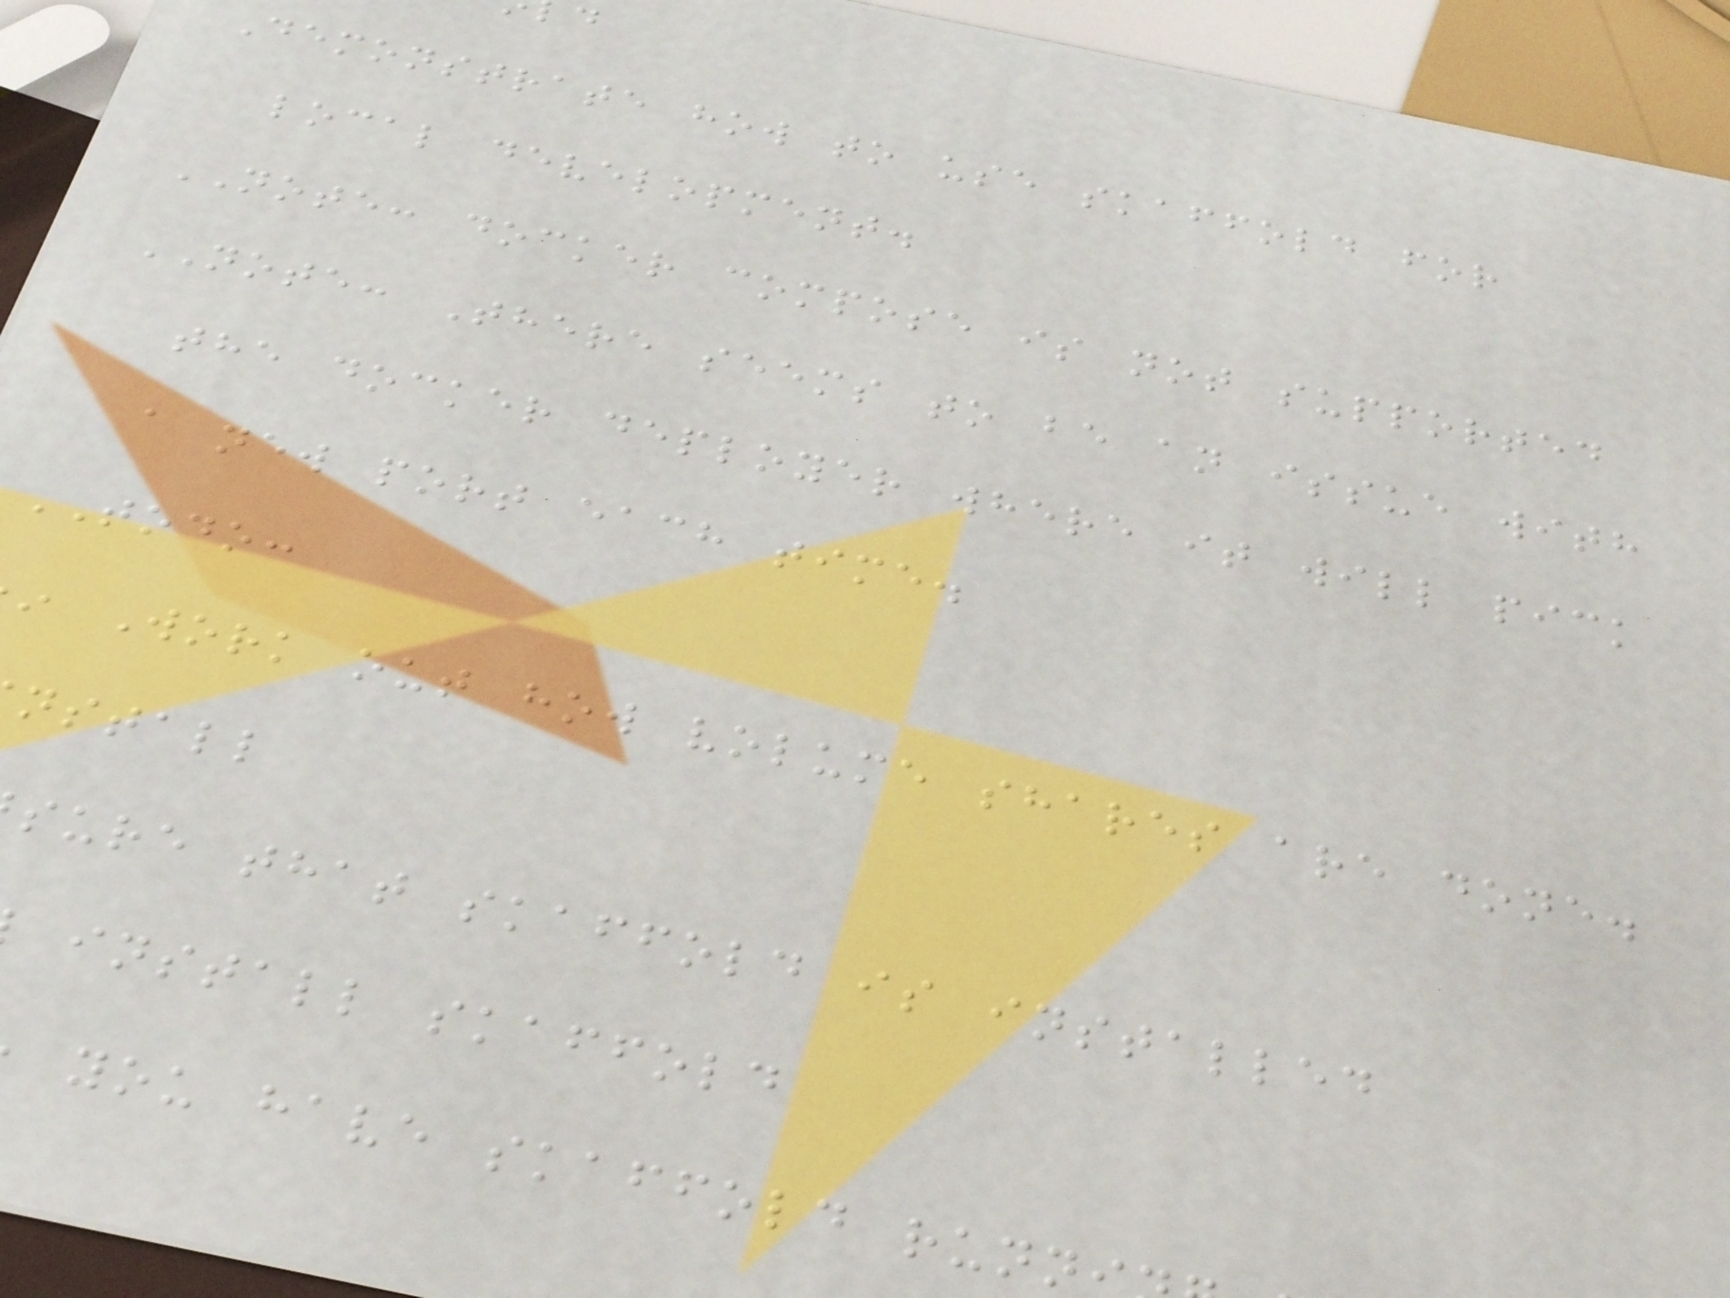Demonstrate how to use skaffold for
local development.
NOTE: docker compose is not supported
NOTE: There seems to be an issue with
the docker deployer where it will pick
a new port each time.
TODO:
Work out how volume shares are done.
nstall
sure that skaffold is installed
install skaffold
you have skaffold runn
